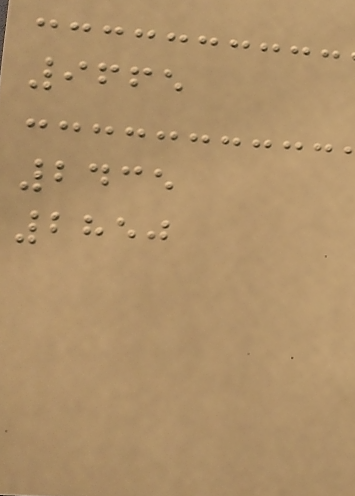9665
2435
2850
